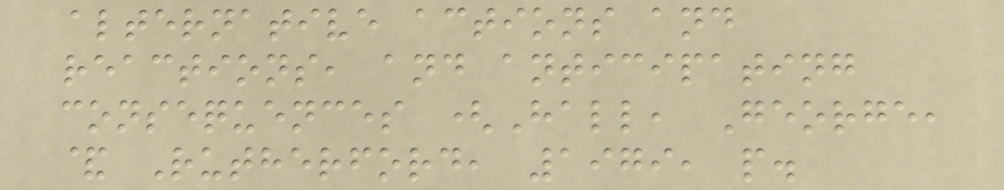alternative actions and
reactions, and anticipating
consequences (Hall, George,
& Rutherford, 1979, p.
